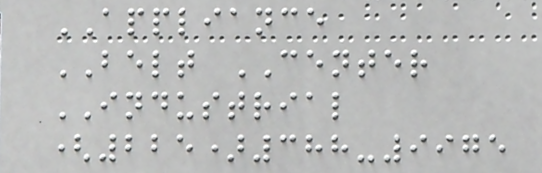APPLIANCE
BELT CENTER
INDUSTRIAL
(225)388-9975
